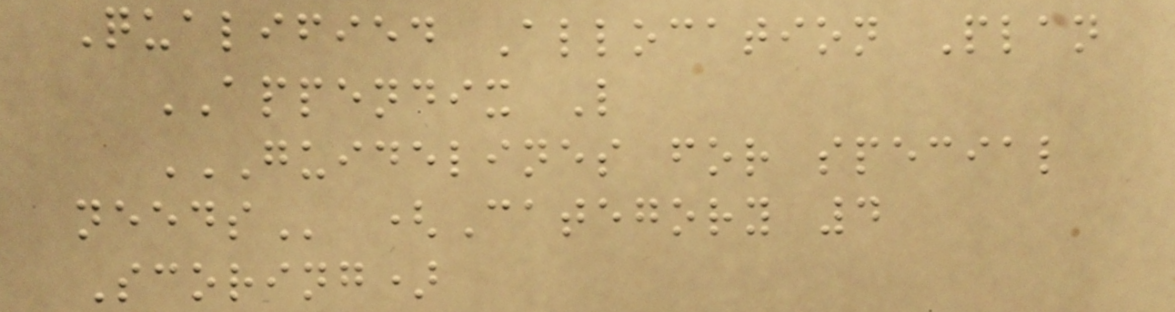Qualified Allocation Plan
APPENDIX L
GUIDELINES FOR SPECIAL
NEEDS (Category 4
Scoring)
